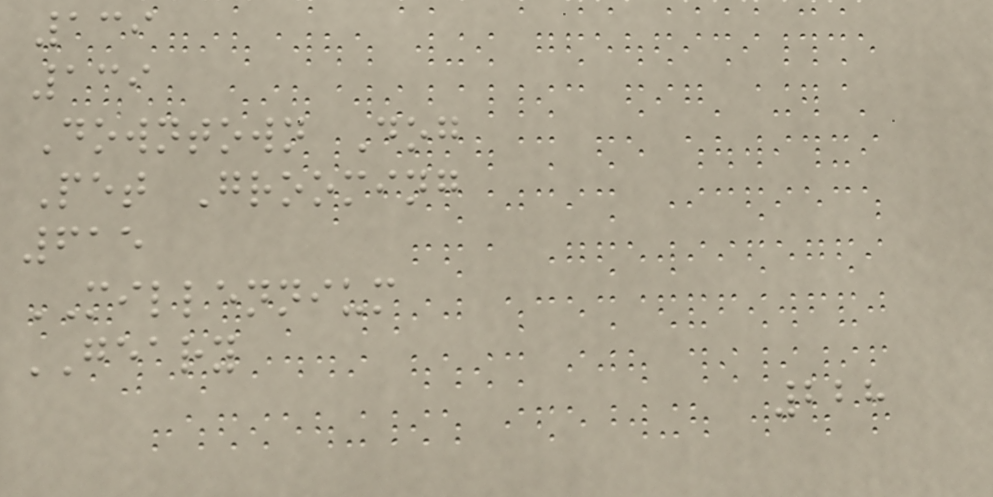139
139
Downtown Dog
Pet Grooming
615
MILLENNIUM
GEARY
228
